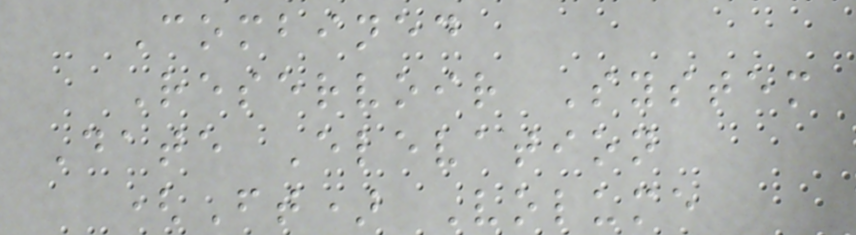Combined
Reservoir System
Date Elevation
(Ft) Volume
